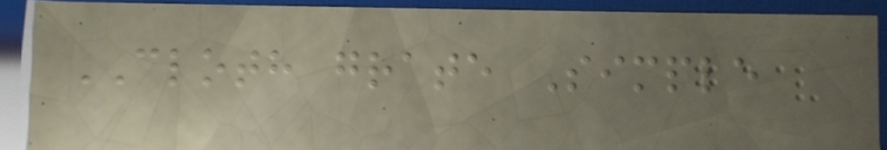CLOTH grate Simple
